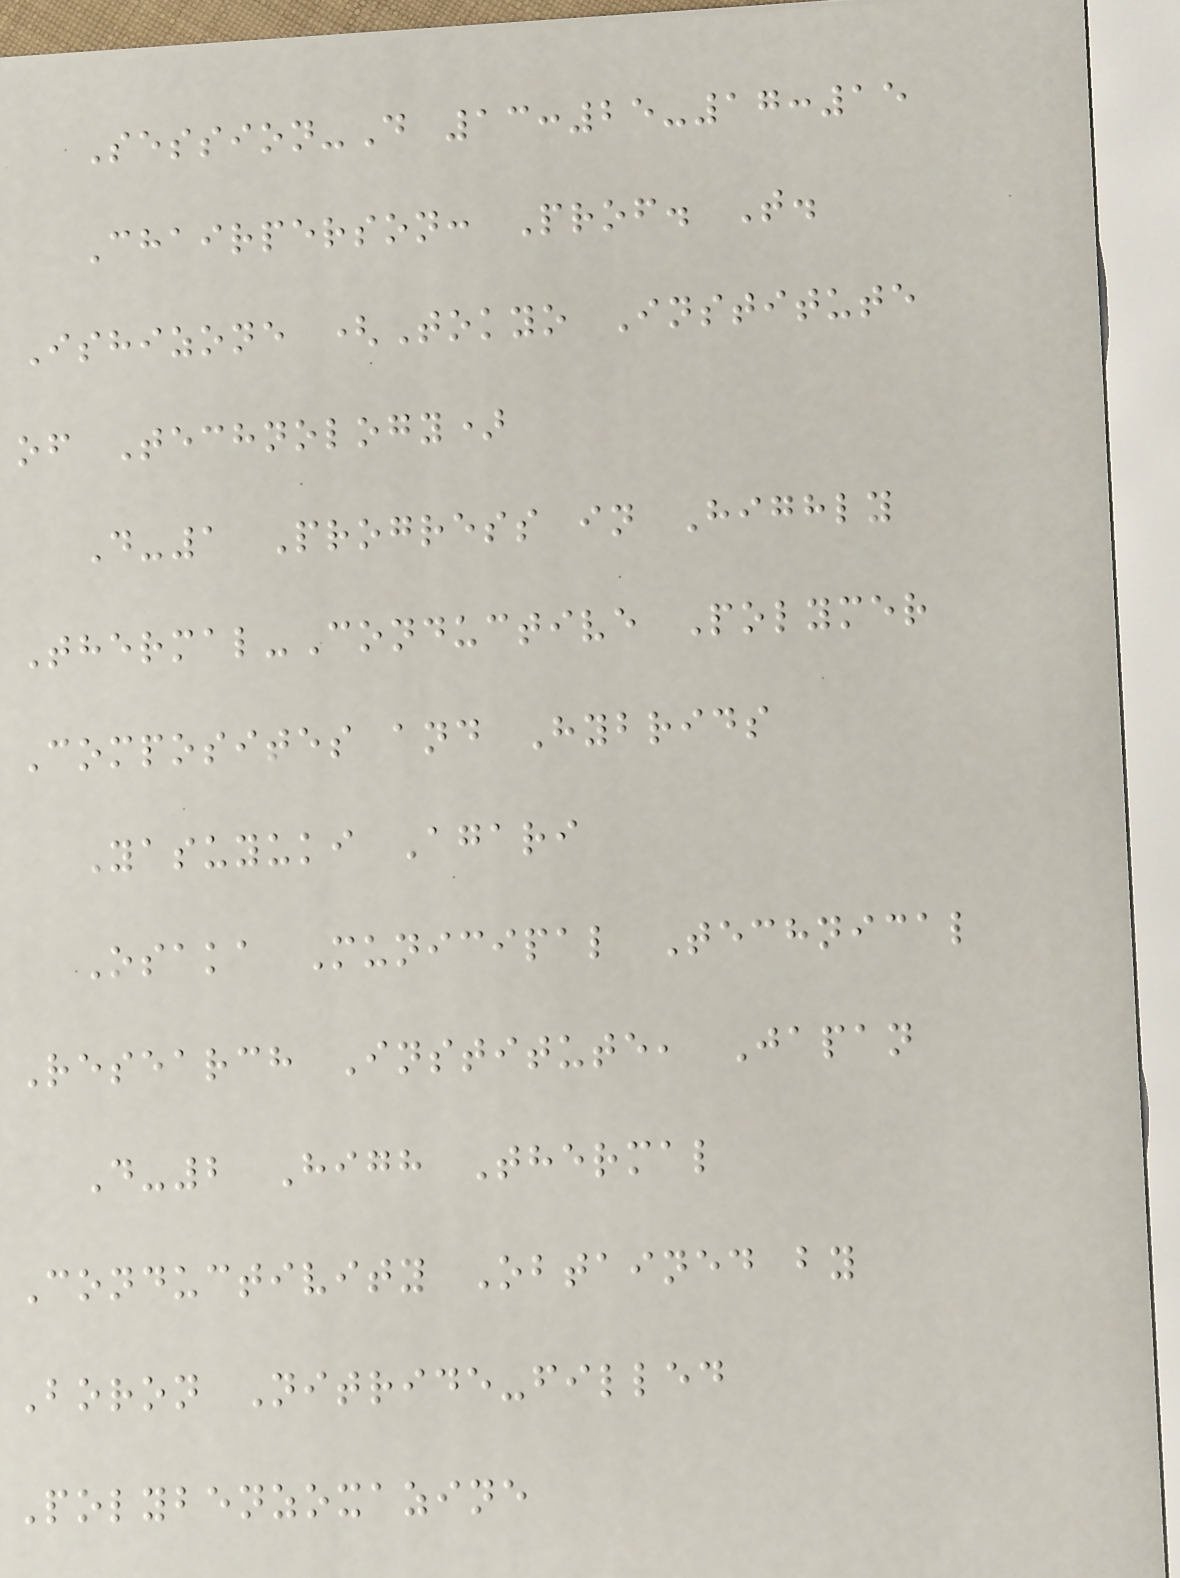Session-D 13:25-17:15
Chairperson: Prof. T.
Ishizone (Tokyo Institute
of Technology)
D-1 Progress in Highly
Thermal-Conductive Polymer
Composites and Hybrids
Yasuyuki Agari
Osaka Municipal Technical
Research Institute, Japan
D-2 High Thermal
Conductivity Obtained by
Boron Nitride-filled
Polybenzoxazine
